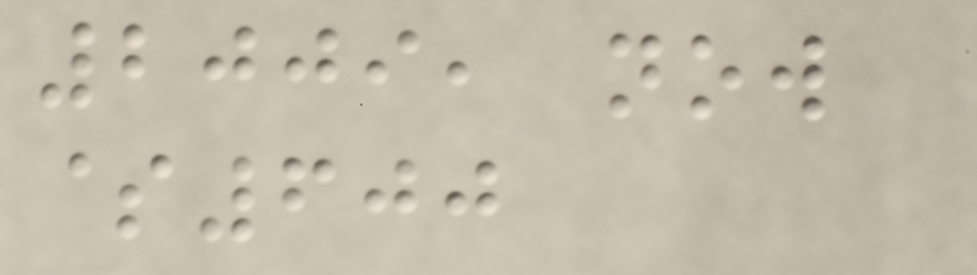2009, now
$600
